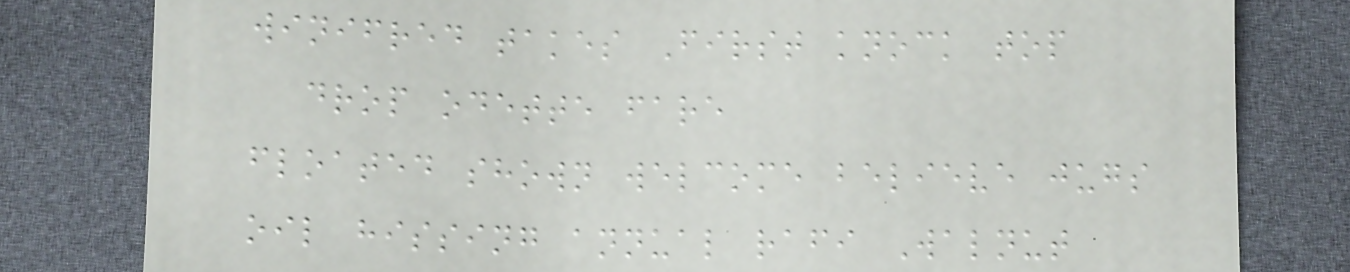winifred takes First knock top
drop odette fare
floated shown welcome believe jugs
oil hissing annual rafi Walnut
